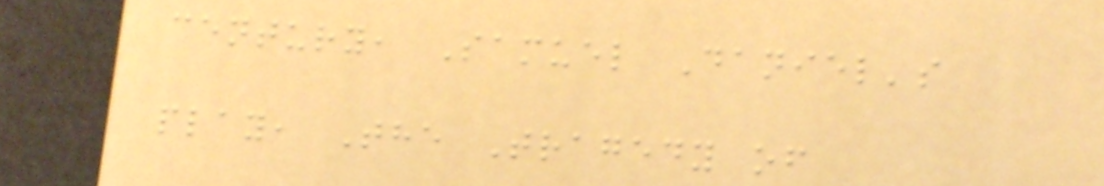century, Samuel Daniel's
play, The Tragedy of
